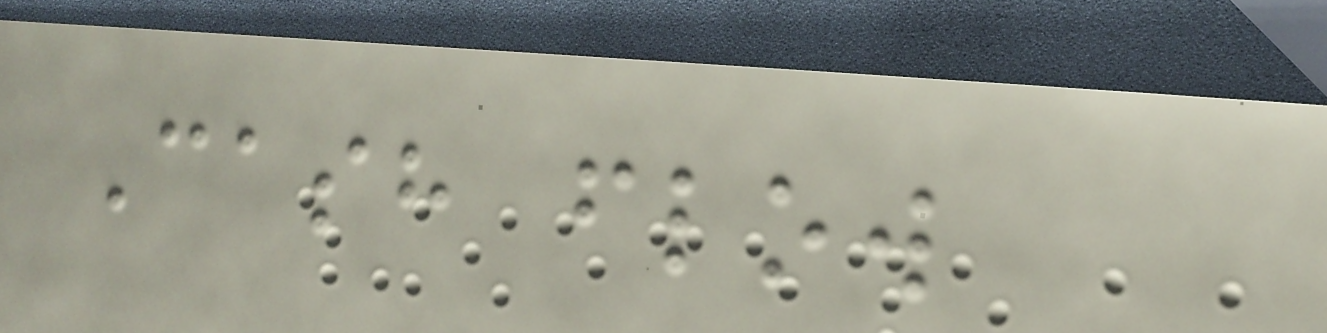Cash flow
